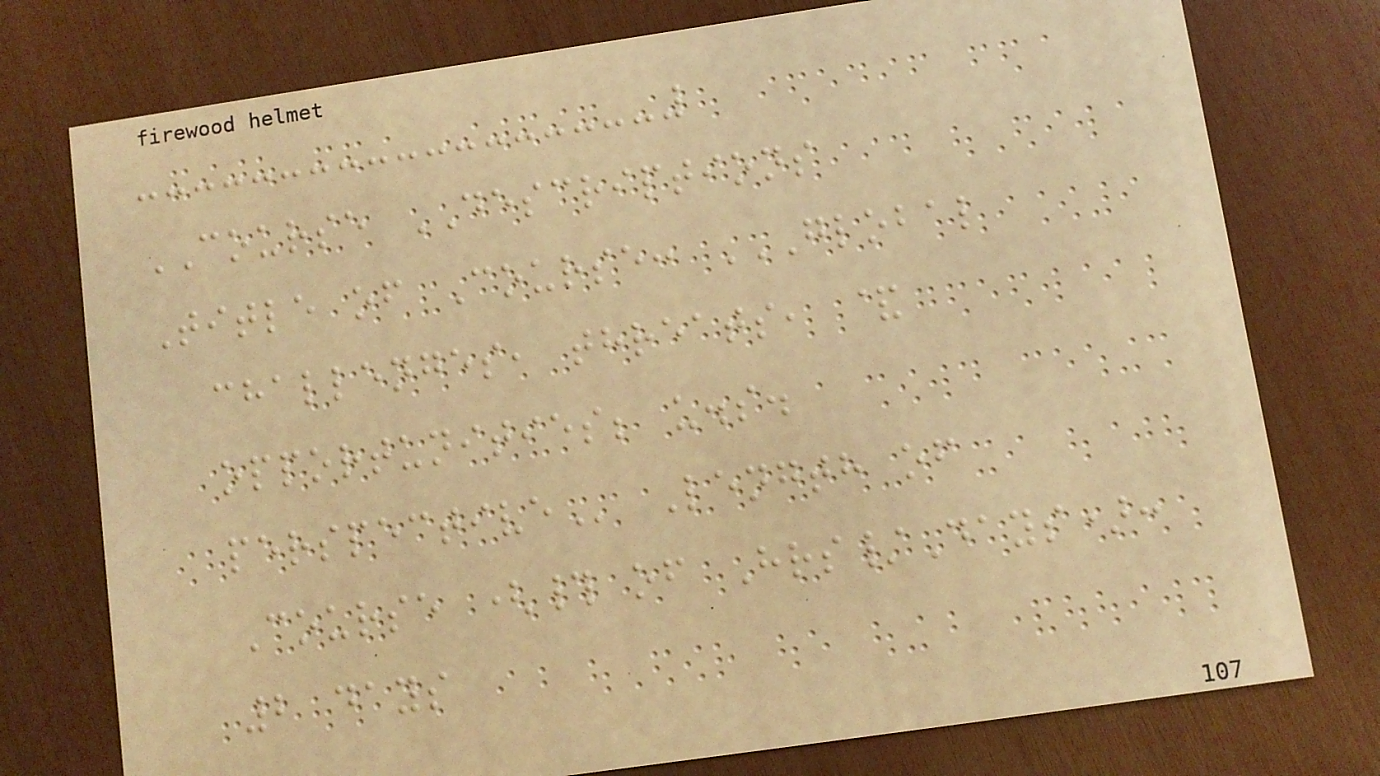COURSE DESCRIPTIONS
Title of Course: GLOBAL
CHALLENGES, THREATS, &
OPPORTUNITIES; U.S.
PERSPECTIVE Length of
Course (# of Hrs/Days):
2 days
